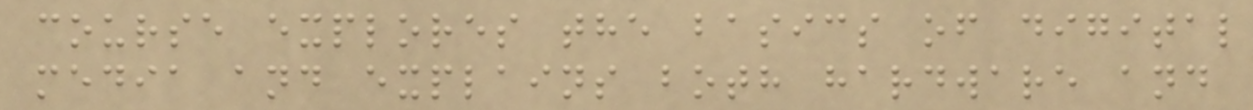course explores the basics of digital
media and explains both hardware and
